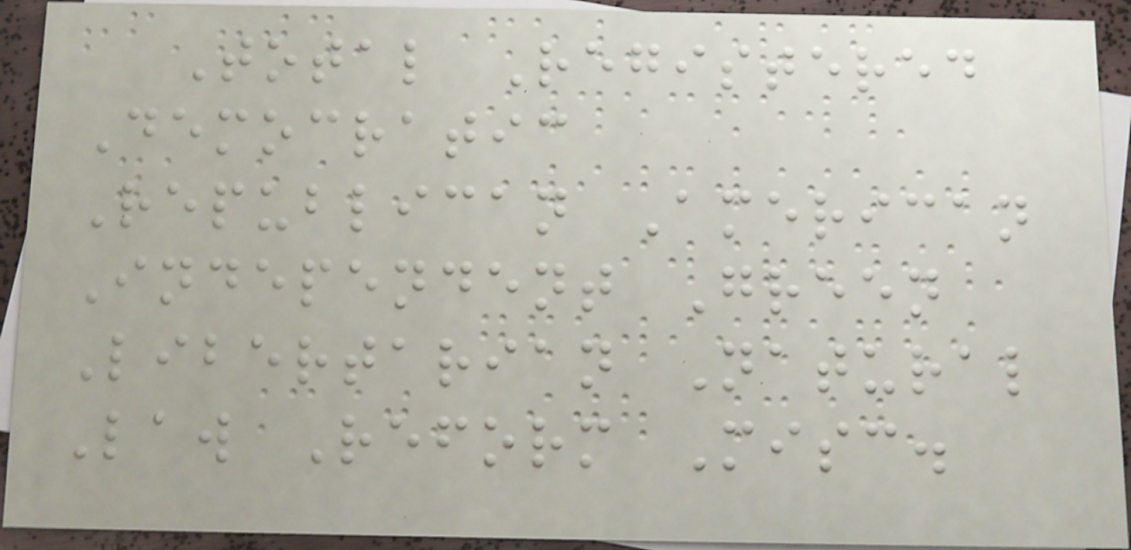Total Registered
Democratic
Republican American
Independent Green
Libertarian Natural
Law Reform Misc.
